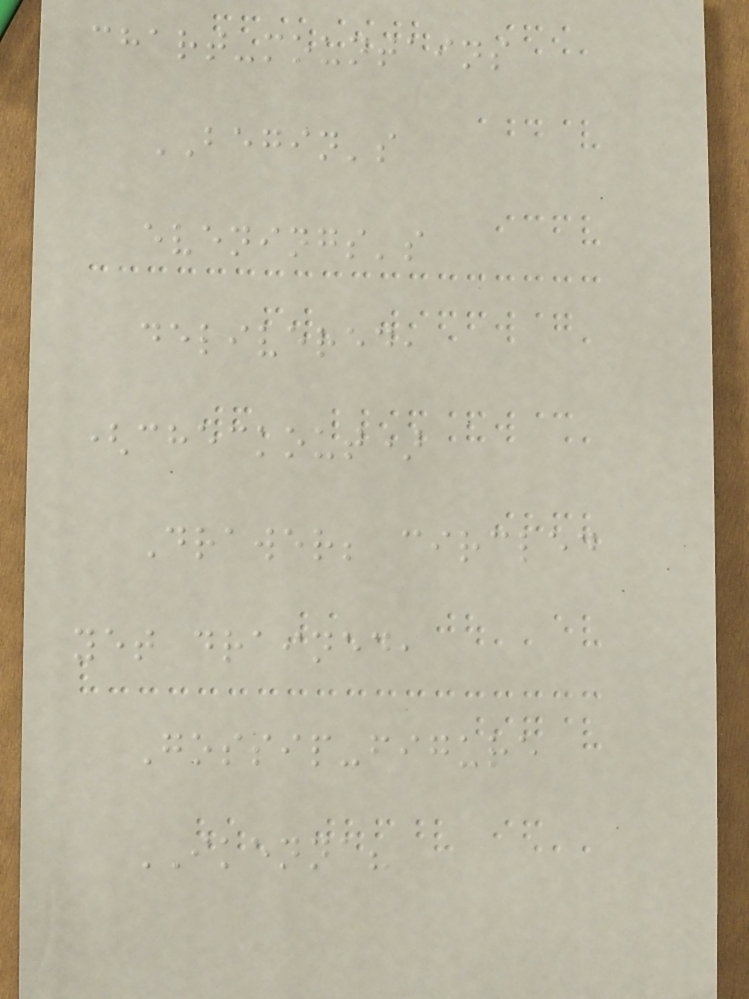chart-mountains
BEGIN's
evenings's
delivered,
(checkout)
Drawer; circled
yet drained,
Gossip-figure
IKENNA?
